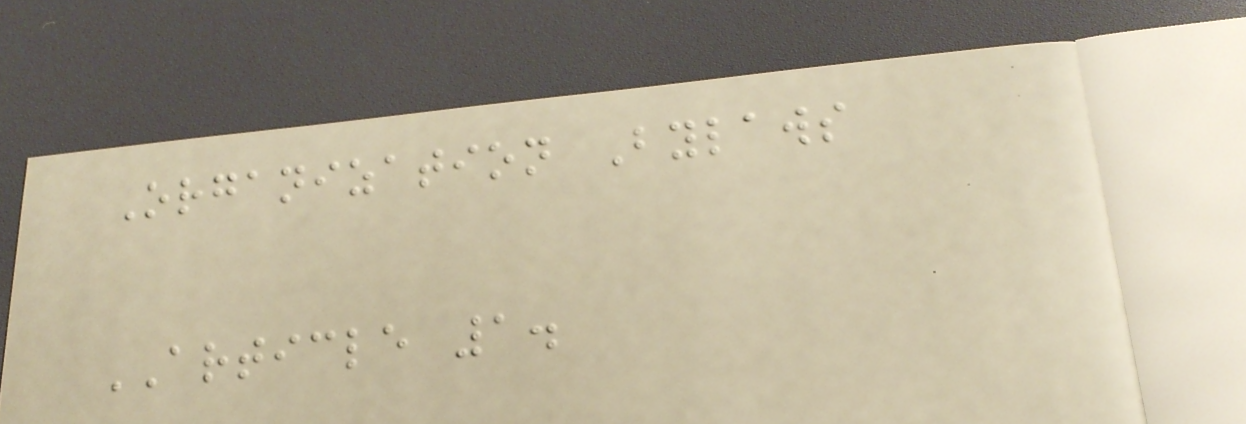Organization Bylaws
ARTICLE 1.
